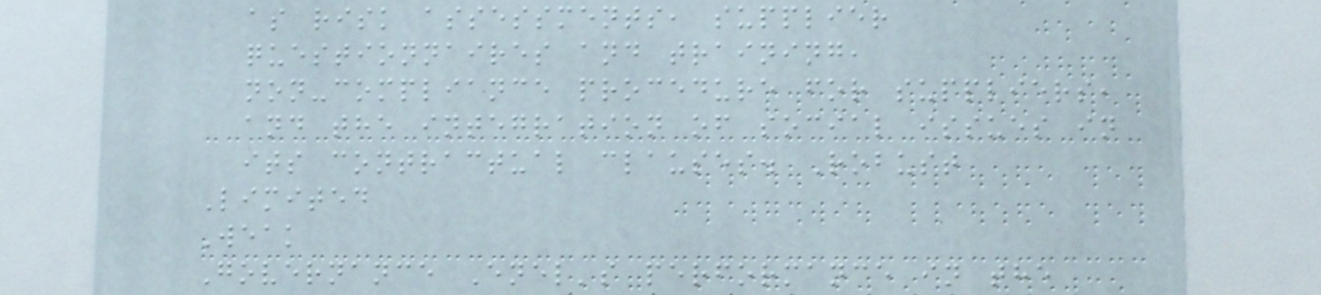as risk assessments, supplier
questionnaires and training,
non-compliance procedure for suppliers,
and the integration of social issues in
its contractual clauses. Robust
Limited
Weak
Governance Enel's performance in the
